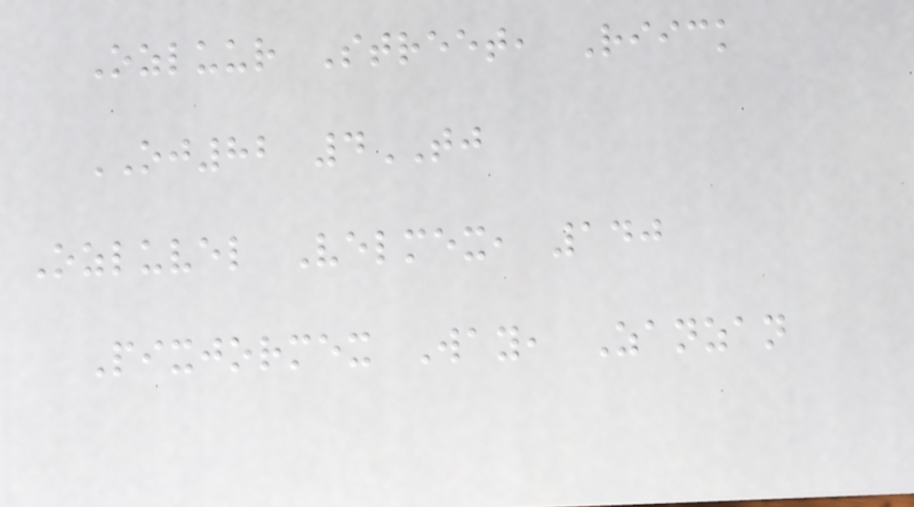Ozluur Street, Riick
OJ82 4TJ
Ozluvel Velmex, 140
Pixjormex Way, Zanzan
